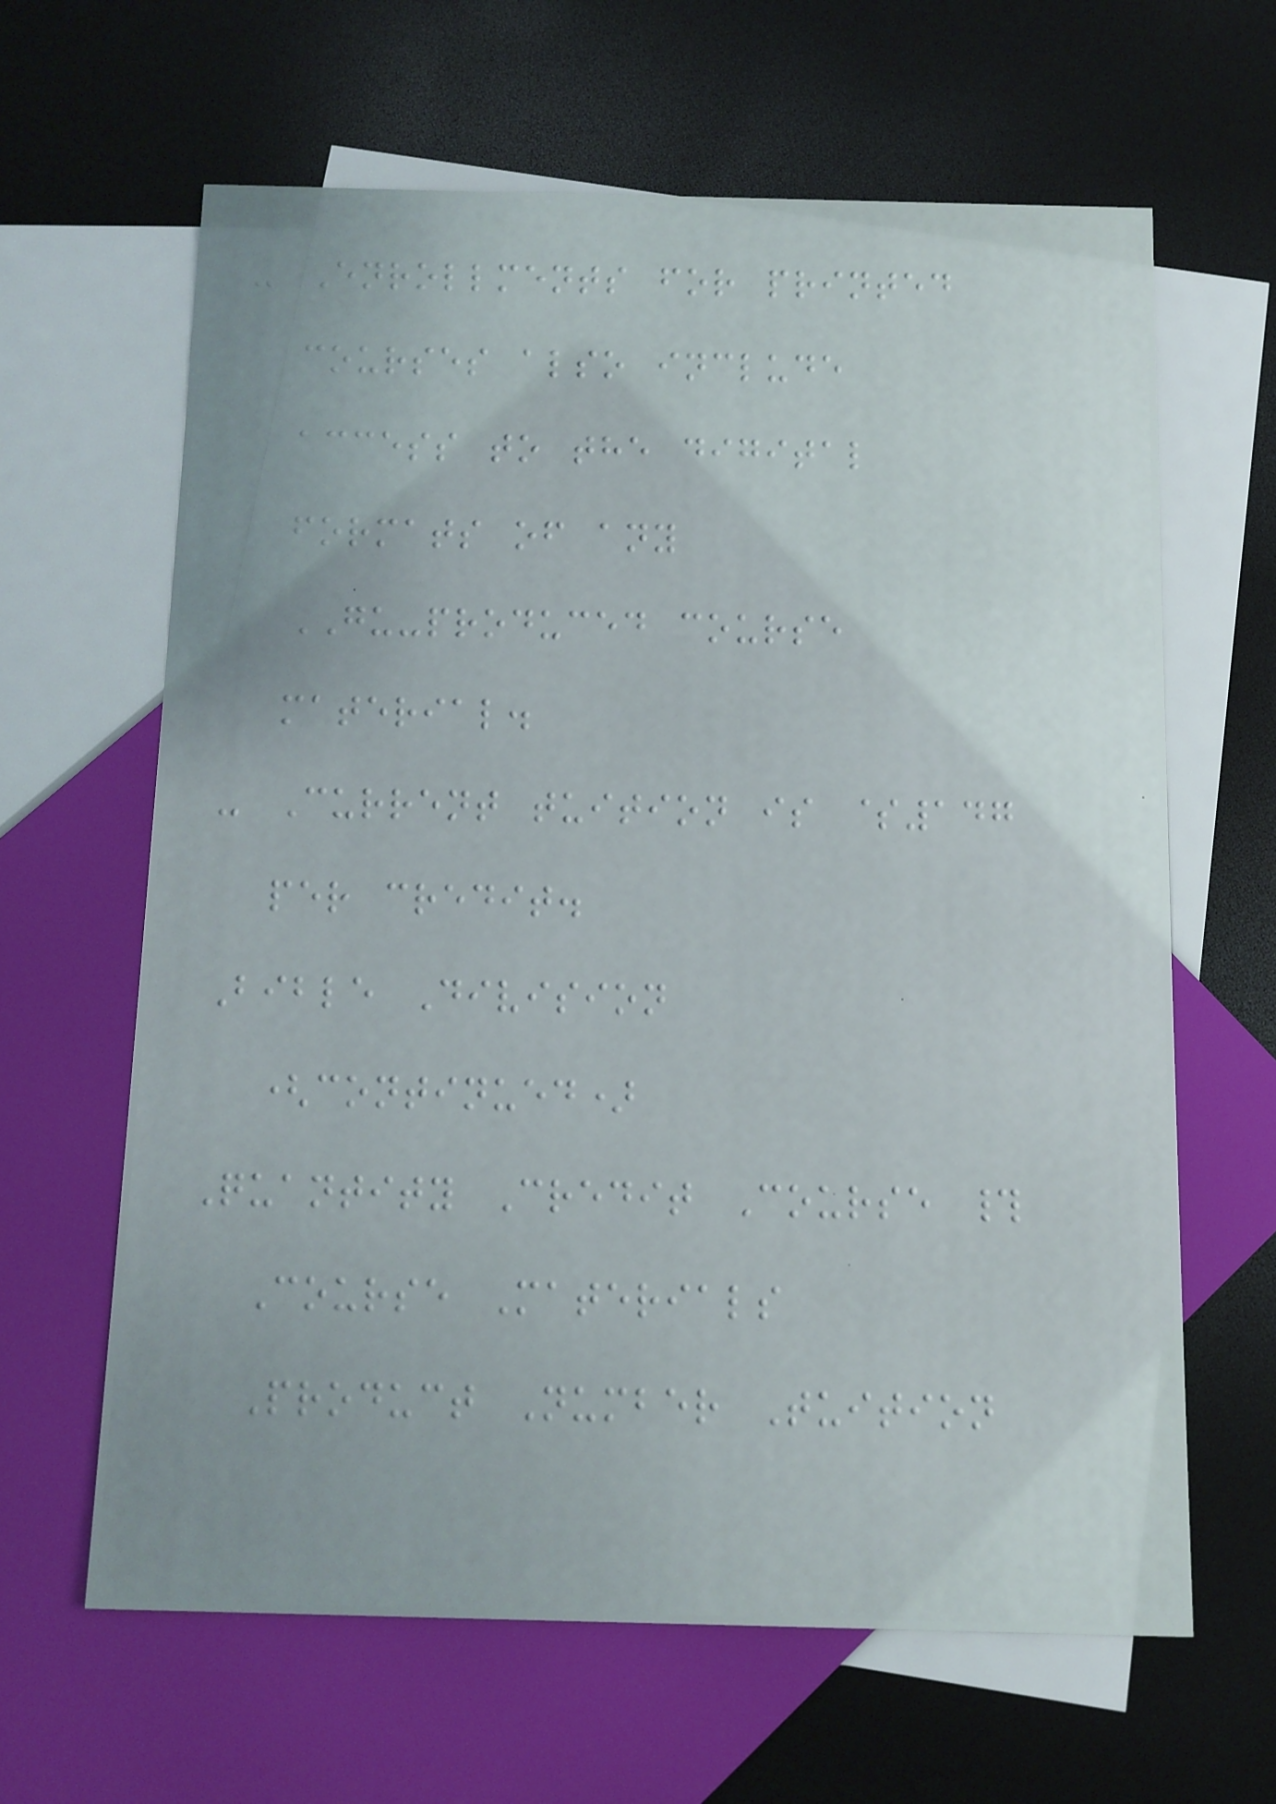- Enrollments for printed
courses also include
access to the digital
formats of any
GU-produced course
material.
- Current tuition is $147
per credit.
Bible Division
(continued)
Quantity Credit Course #
Course Materials
Product Number Tuition
